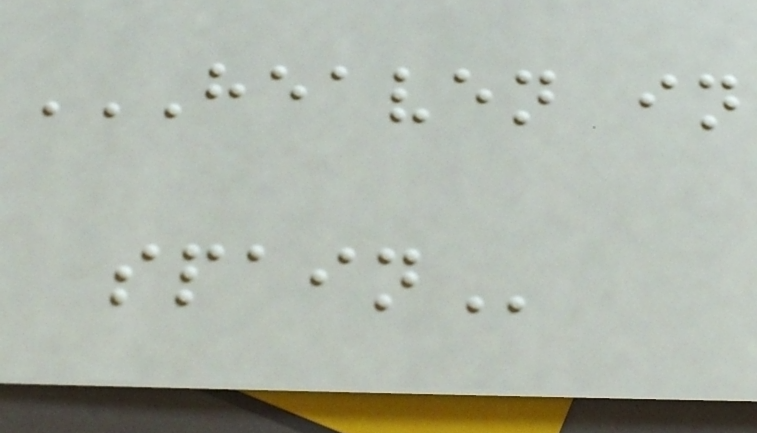HEAVEN IN
SPAIN
